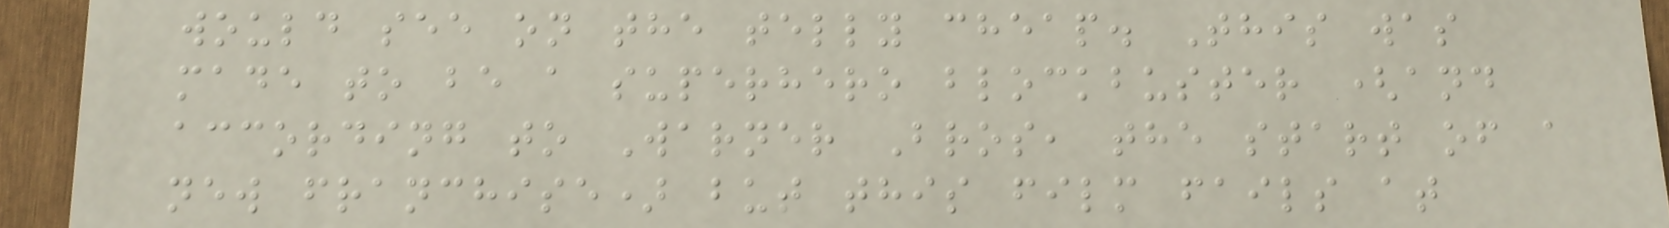would see on the telly cheap. This was
made to be a superhero blockbuster (and
according to Warner Bros, the start of a
new franchise) but this film fails at
